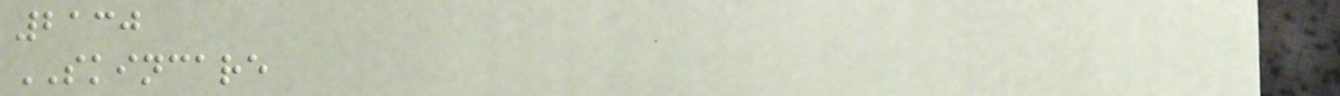2130
SKINCARE
